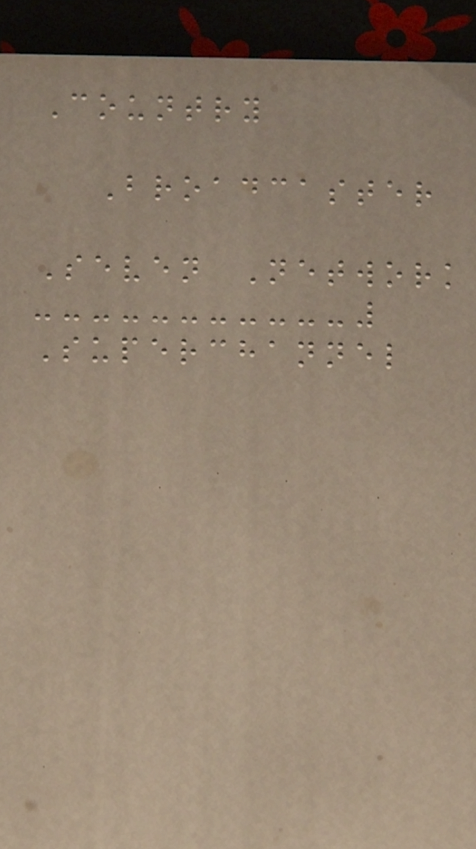Country
Broadcaster
Seven Network
Superchannel
